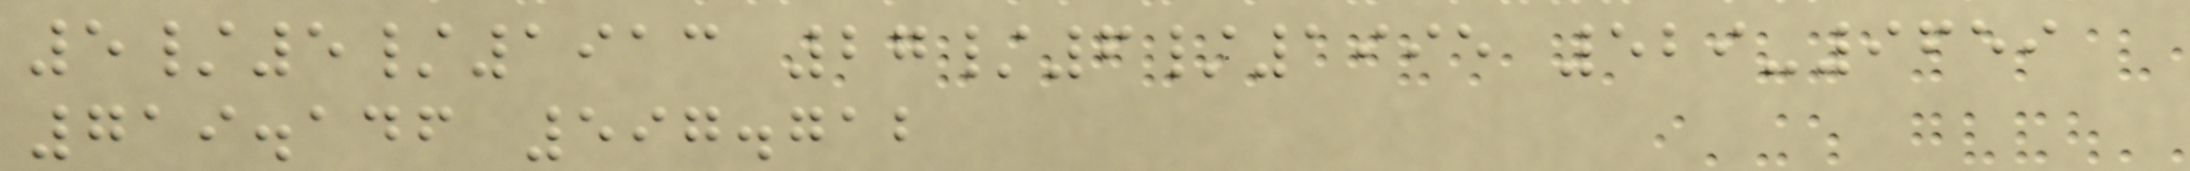5/5/1913 27/6/1995 529-9659
719.146 597.712
